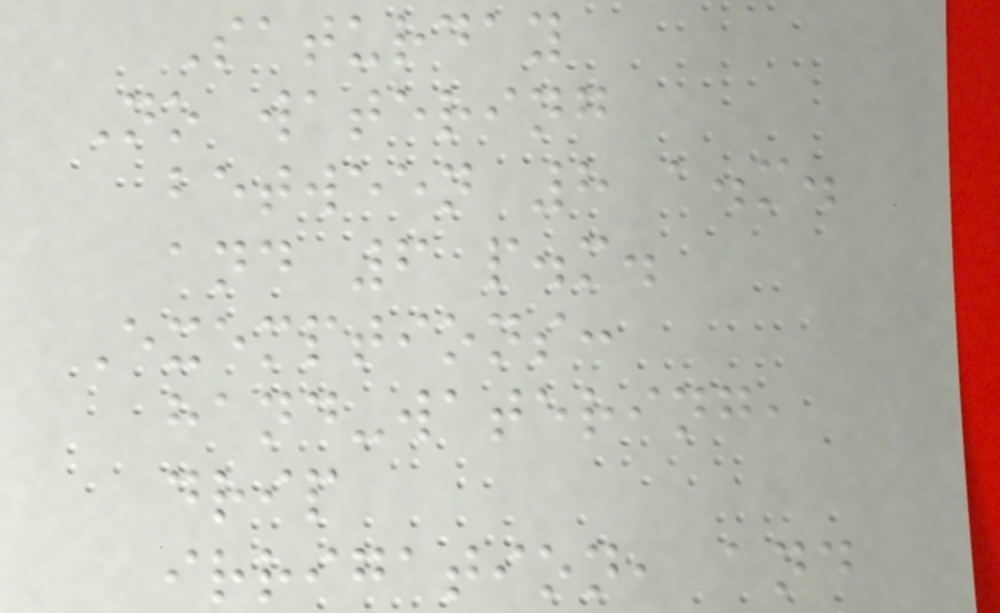Saturday
No watering
between 8 a.m.
and 6 p.m.
Exemptions:
hand-watering,
drip
irrigation, and
